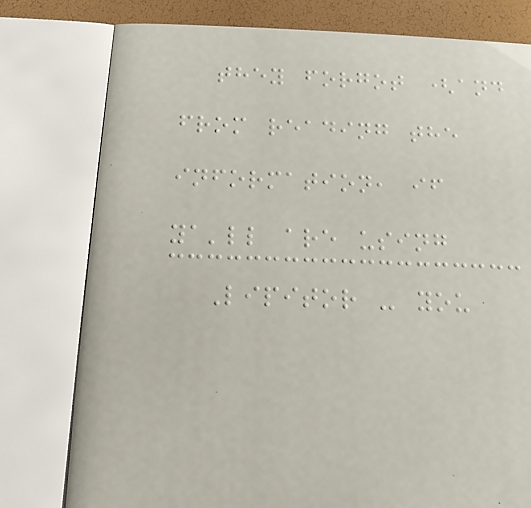they forgot (and
from reading the
information, if
ya'll are using
Lipitor - you
